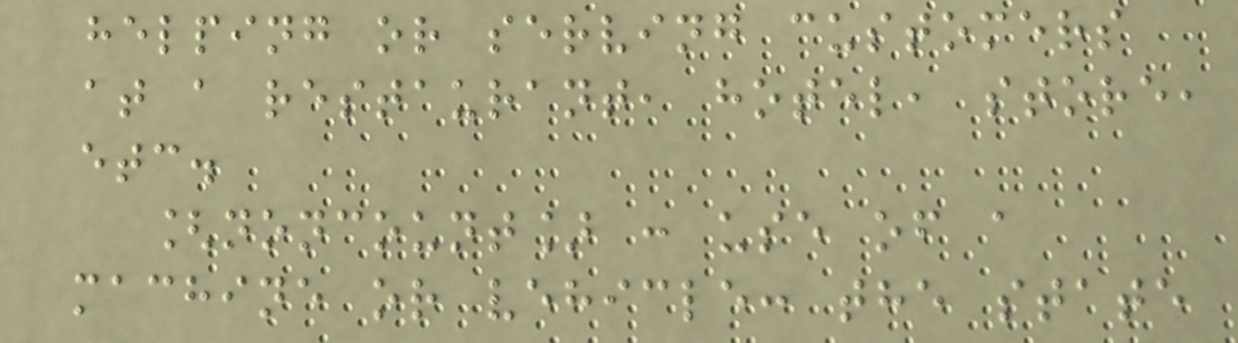helping or serving customers
at a restaurant, hotel, store,
etc.
[noncount] : use of a
machine or vehicle: the state
